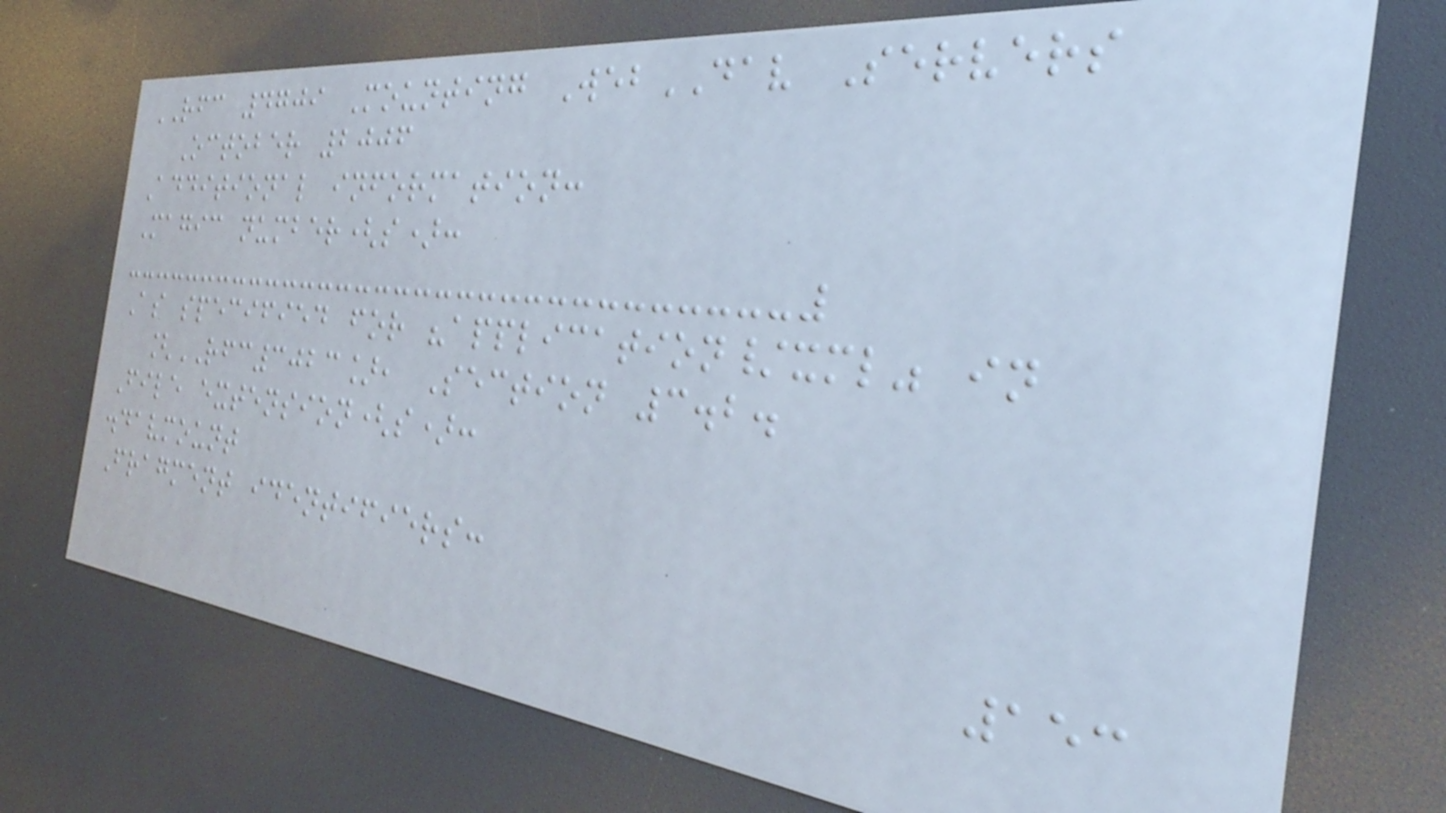RFC 4709 Mounting WebDAV Servers
October 2006
Additional information:
Magic number(s):
As specified for "application/xml" in
[RFC3023], Section 3.2.
File extension(s):
.davmount
Fragment identifiers:
153
